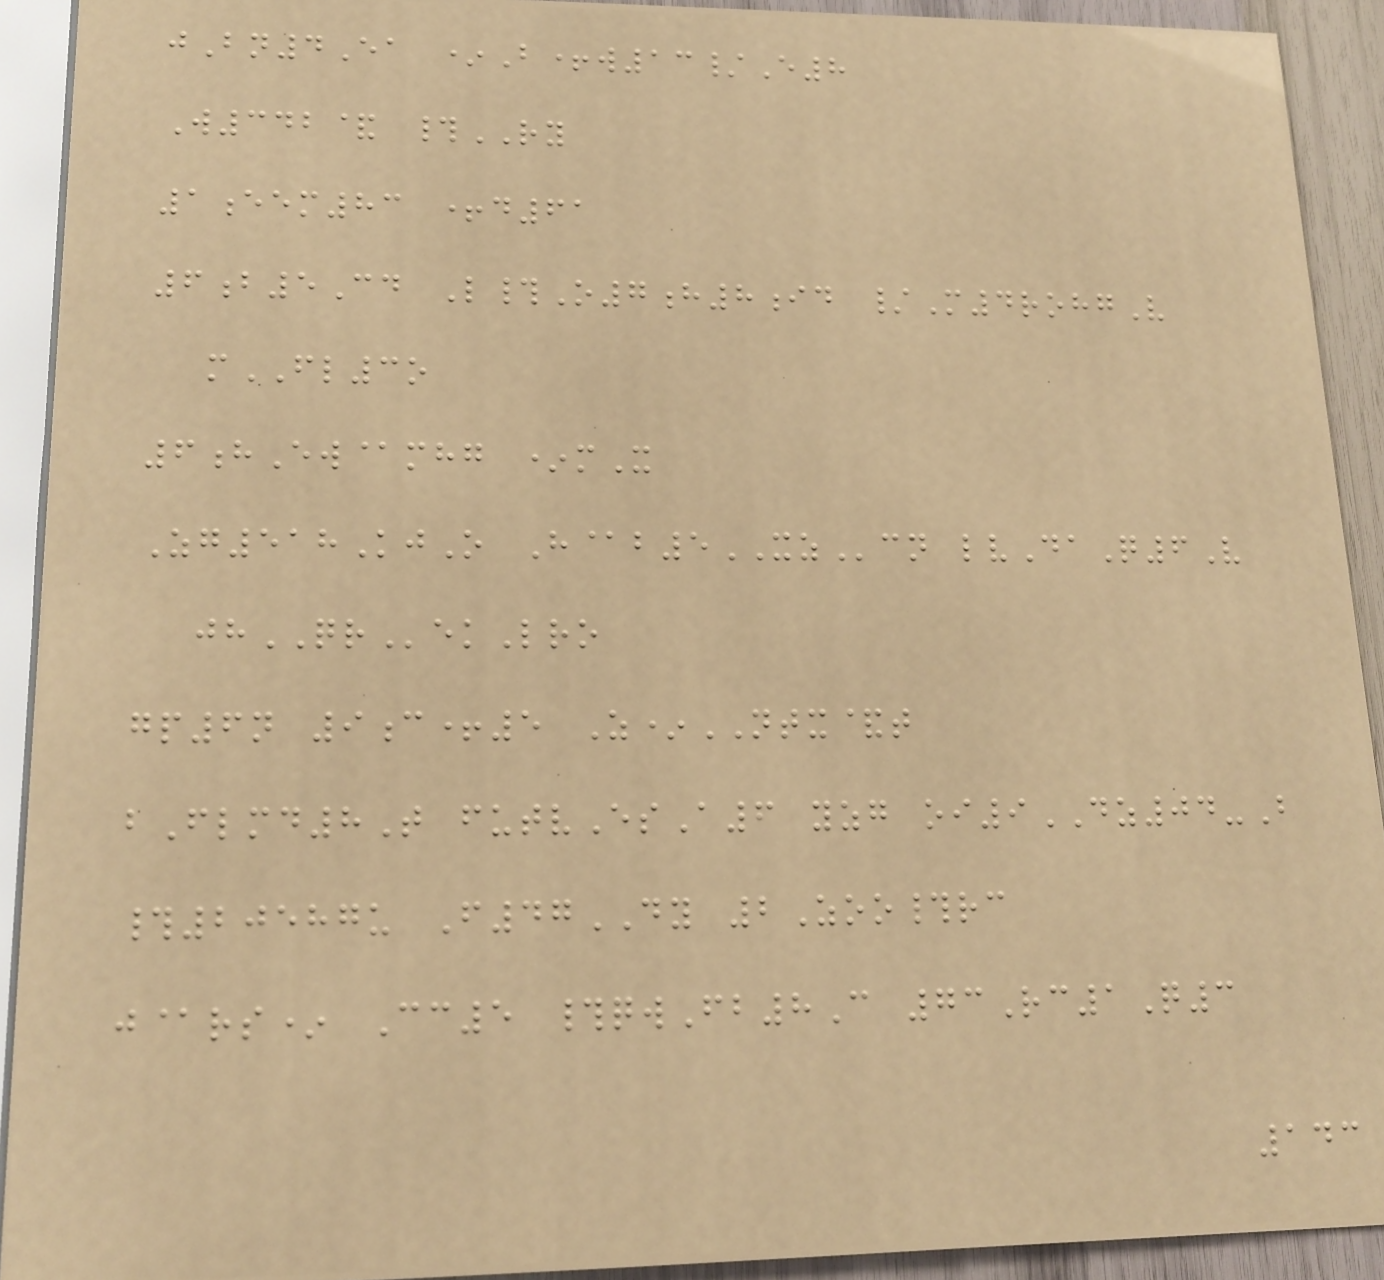jBn4Ea *B+w13/E8
W342& #RY
1eem83 +d61
6b5Cd L#O7h8id /M4rohgV
mFL3o
6hEw@mhg *mX
Zg518KjO H@b5XZcn lvDaQ6V
jhQRekLro
gp6n 9c+5 Z*NTX&t
bFlmd8T futvEsA6 yzg oi9DZ04-B
#20587u F47DY 2Zoo#rc
j@rs* Cc5 #qwFb8C 73Rc1Q3
143
